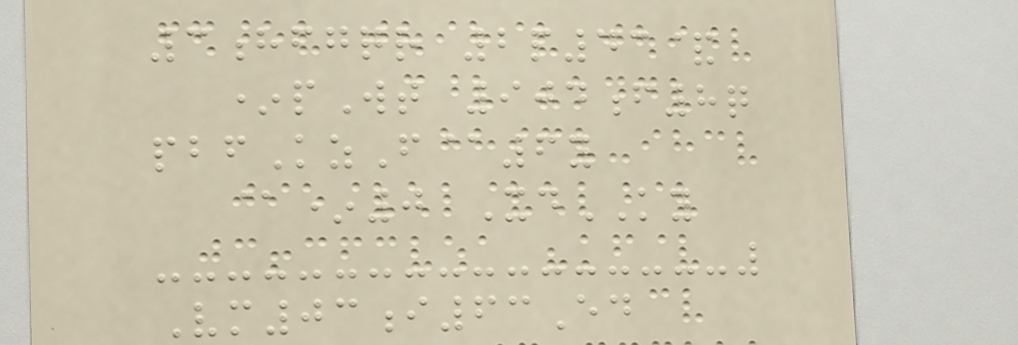3hfgqr 2p43&
*pWt 904f8q
pbfKzF@6y
@*0 XdKY
Vm03i63Ed
